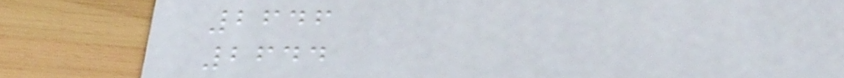2646
2644
